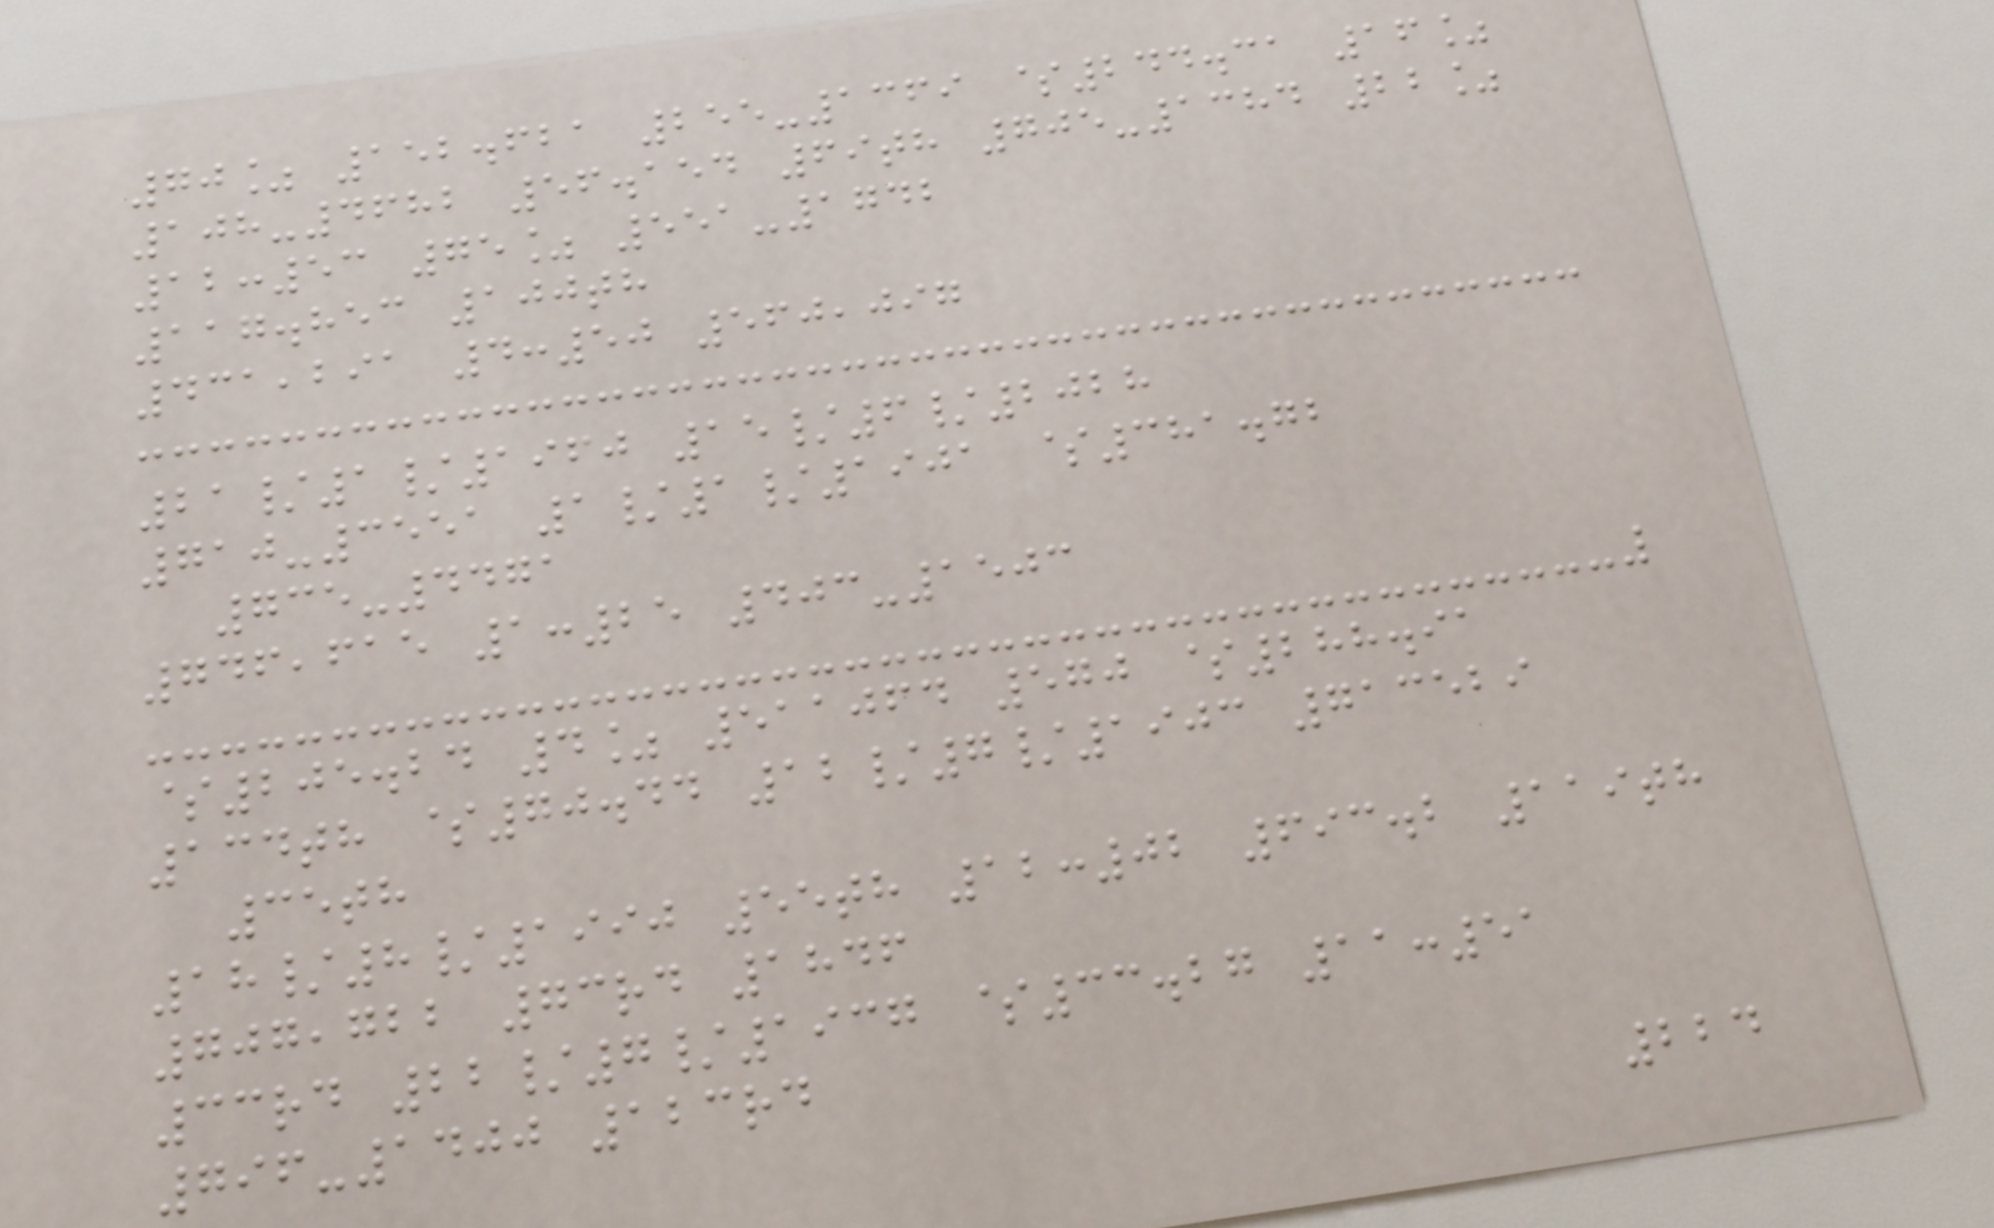70% 152.621 255-1369 $244.31 16%
108-4682 56.154 69th 705-1384 22%
12:53 75% 551-1742
117.853 100th
431,291 4:50 560,097
21/1/1960 15/6/2028
710-3551 1/1/1901 $381.72
735-4471
746,615 1:25 403-1503
$205.24 4% 511064 570 $288.91
134th $70.44 12/7/1903 713529
35th
18/8/1990 55th 12:02 693.2 119th
707,722 73rd 1846
33rd 22/7/1937 $33.27 11:51
796-1400 123rd
224
